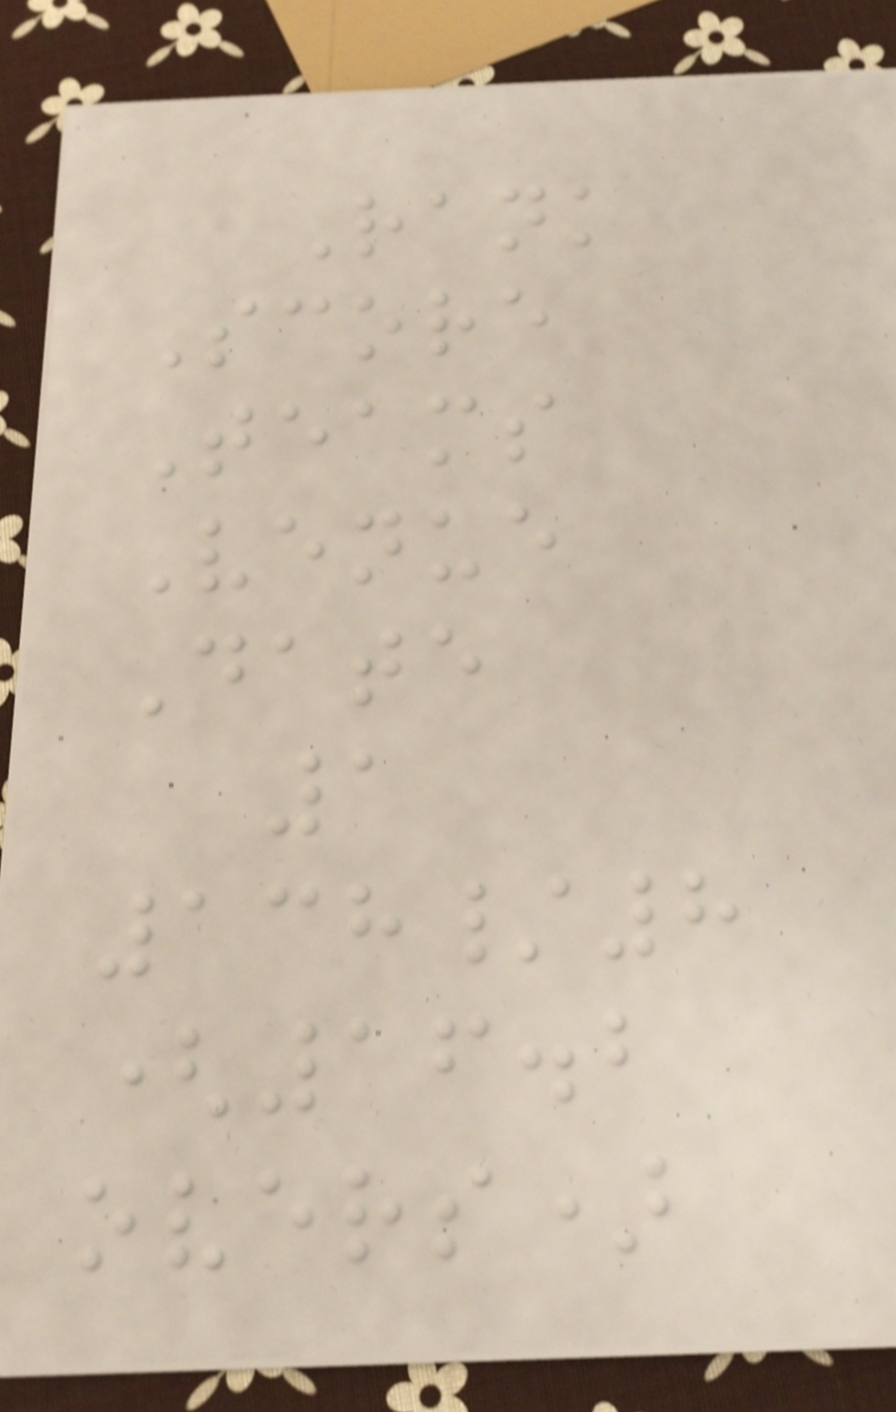Rank
Score
Teams
Venue
Date
1
138/8
(16.2
overs)
